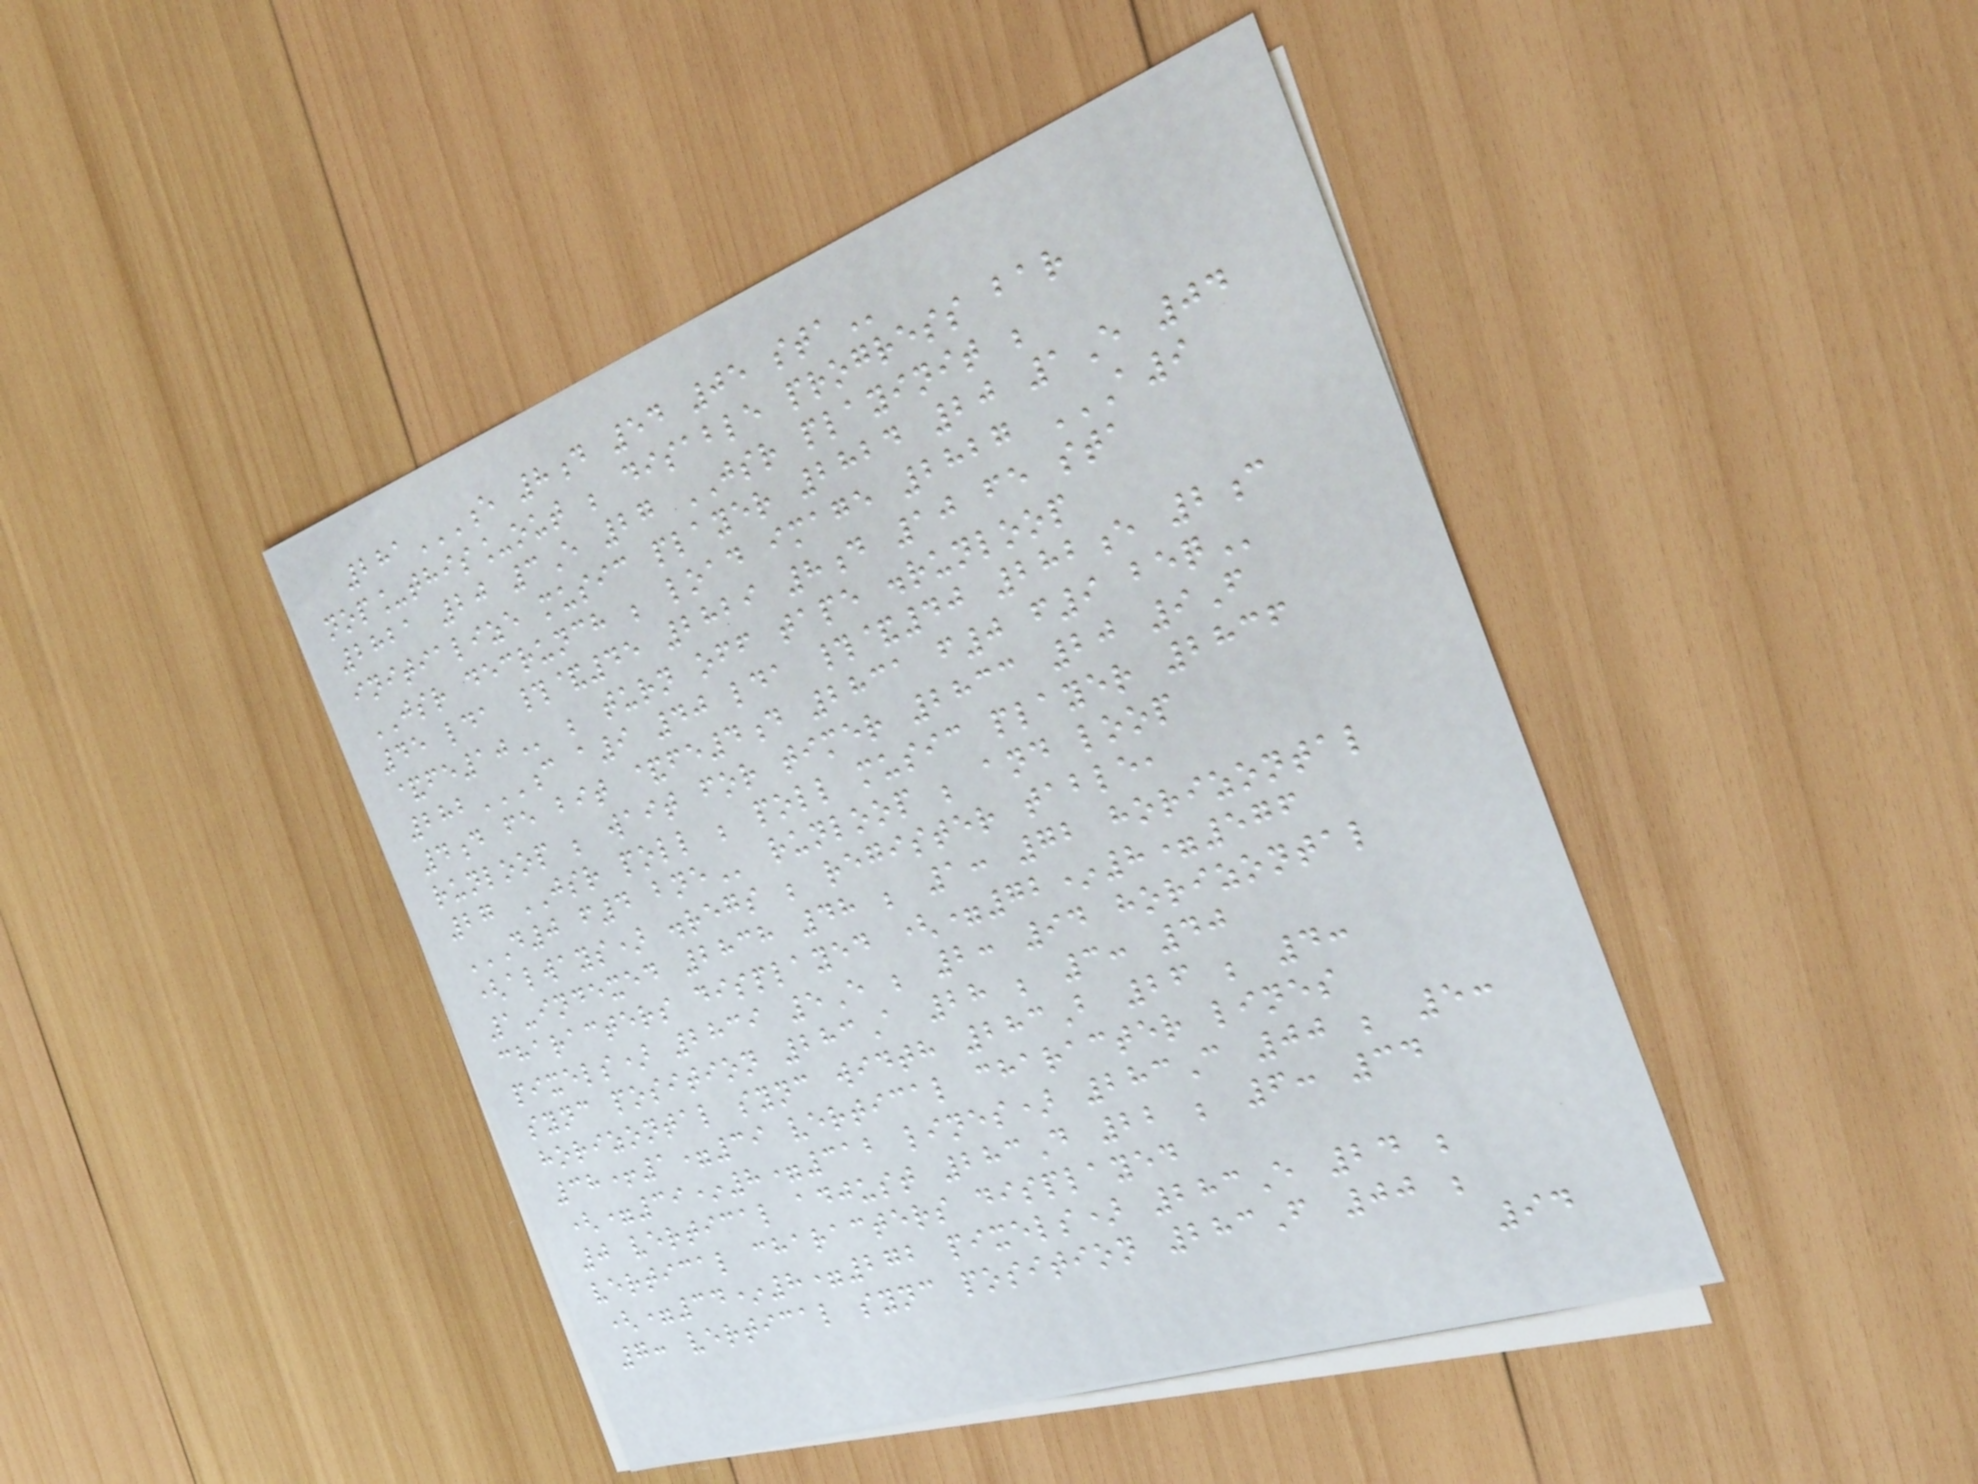281E 8D 54 05 STA
nop_this_out ; disable progress bar
2821 20 3E 27 JSR playinit ;
initialize music player 2824 20 1E 04
JSR decrunch ; load image 2827 A9
45 LDA #&45 2829 8D 10 FE STA
&FE10 ; turn off tape .runloop
282C A9 40 LDA #&40 282E 2C
4D FE BIT &FE4D 2831 F0 F9 BEQ
runloop ; wait for timer 2833 20 9F
27 JSR poll ; poll music player 2836
D0 F4 BNE runloop ; and loop
(always) .regs ; register table,
1-indexed 2838 48 ; 1: 72 horizontal
characters displayed (=72*8=576
pixels) 2839 5E ; 2: 94 horizontal
sync position 283A 28 ; 3: 40
horizontal sync width 283B 26 ; 4:
38+1=39 vertical character lines
(=39*8=312 lines) 283C 00 ; 5:
0 vertical adjust 283D 22 ; 6: 34
vertical characters displayed
(=34*8=272 pixels) 283E 24 ;
7: vertical sync position 283F 00 ;
94
